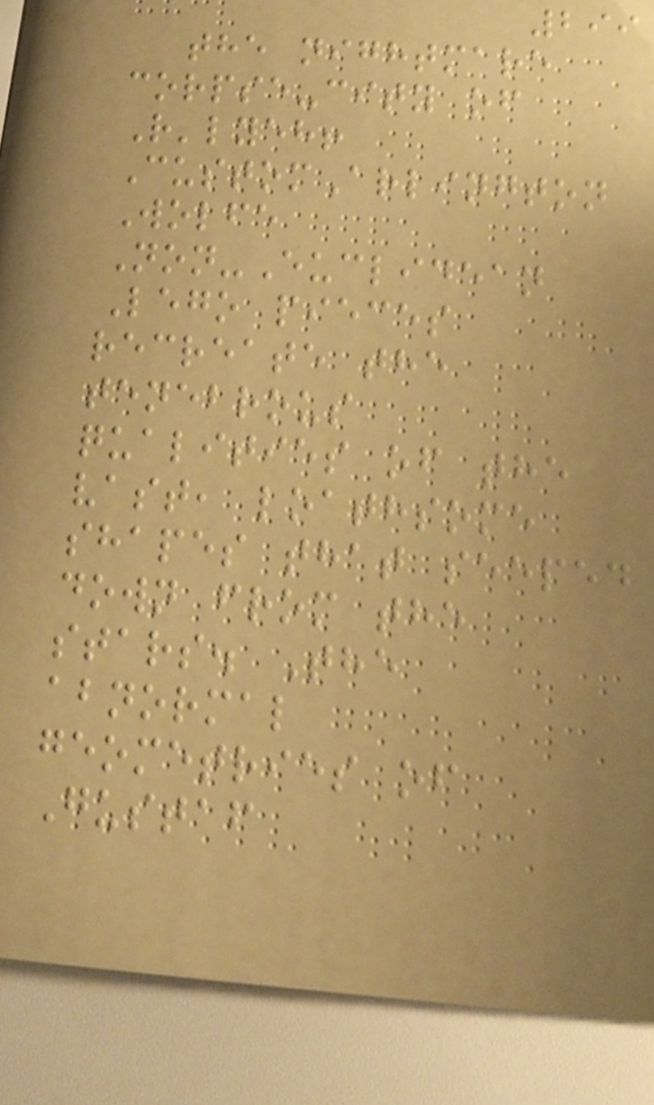299
the nightmare
corpse-city of
R'lyeh!
CustomArlington
Wolfe
Non-Euclidean
Lego pieces
recreate the
tenebrous
qualities of the
vast, loathsome
shapes that seeped
down from the
stars. The
abnormal
geometries of
Gustaf
